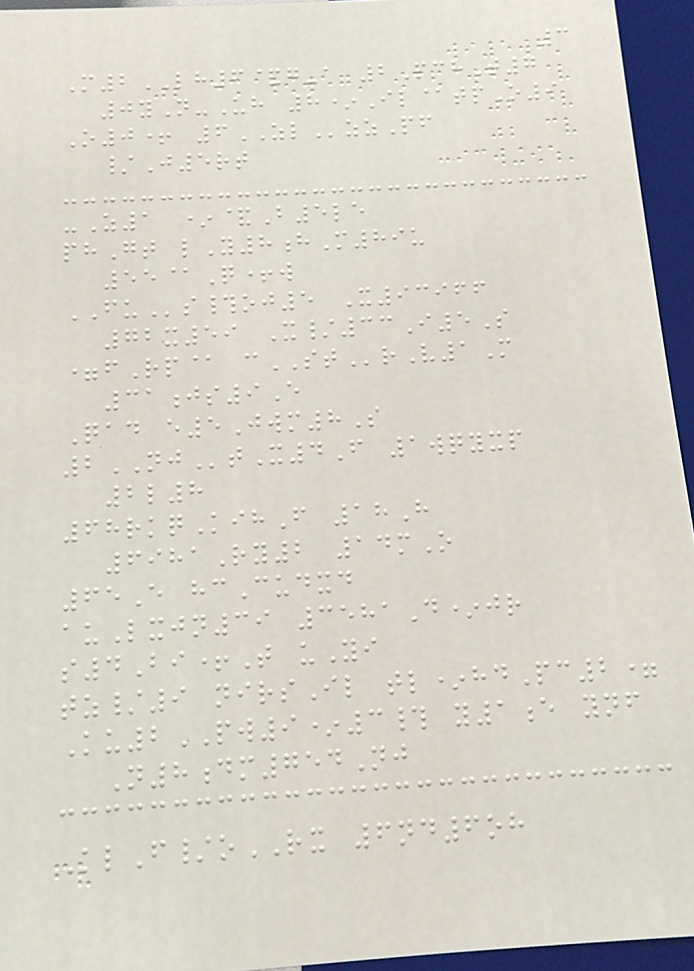3
M2LH6&g-a 2PchT7
0yN-Uh 8*Il@tpO9
O0+ 6ZLzzPf
/J5rt
-Z1 *&B5le
phGt lY8hM89u
55@Q+w
FUs#oj5 X93966
72x59 X/33I5S
=fRp@ cSTrV1M
31js9E
Qad e5Jwm8S
2NJtX4F 1wqyxp
2l8
68rkqKihF 18H
6981Ry2 14mO
65E hcCudxd
auLxjn39 3581D*jr
s4Bi+T uYi
tz/9 nirsIl tl*hdPc2=
Ku2PW9*3# y1e ynf
N8dm754Nj
KlF/oRX 6nd6oh
